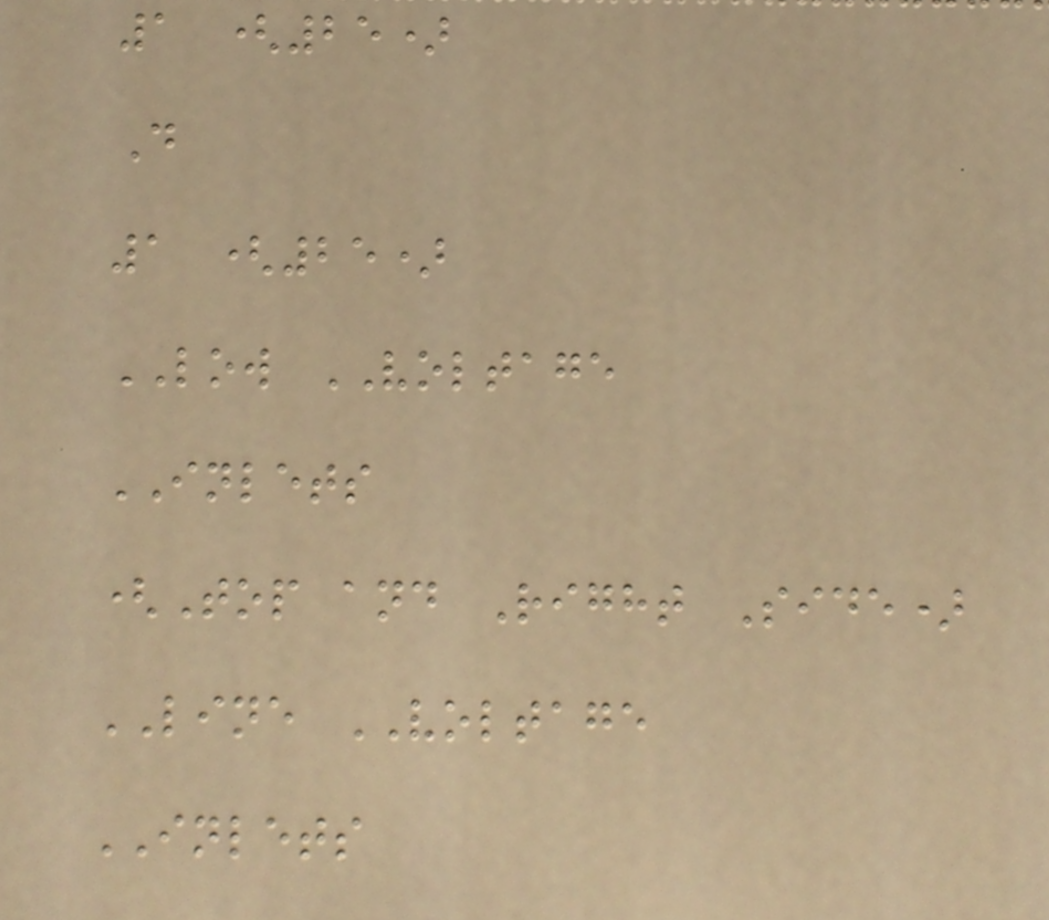1 (25)
D
1 (25)
LOW VOLTAGE
INLETS
(Top and Right Side)
LINE VOLTAGE
INLETS
